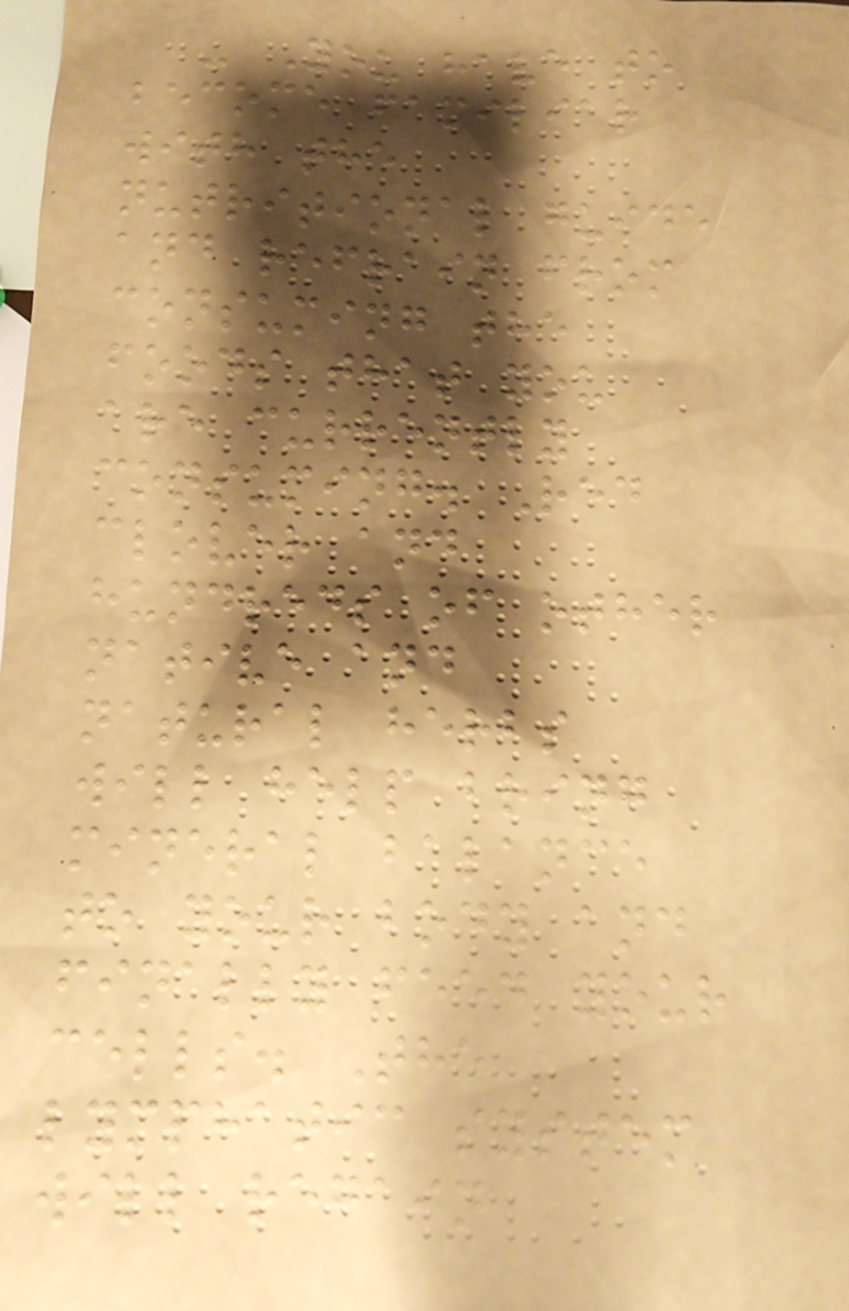- You have to
become familiar
with the
nutritional guide
and refrain from
consuming the
foods that you
are currently
consuming. Red
clover and
hundreds of other
native and
natural herbs
will help bring
mineral balance
to your body and
finally feed your
cells. The
lymphatic system
will regain
